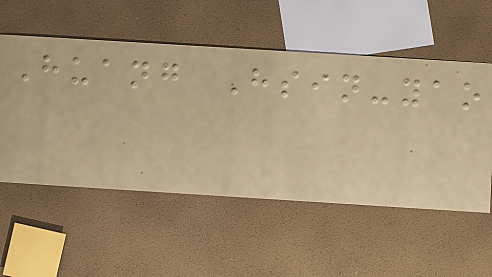Huang Hsin-yao
